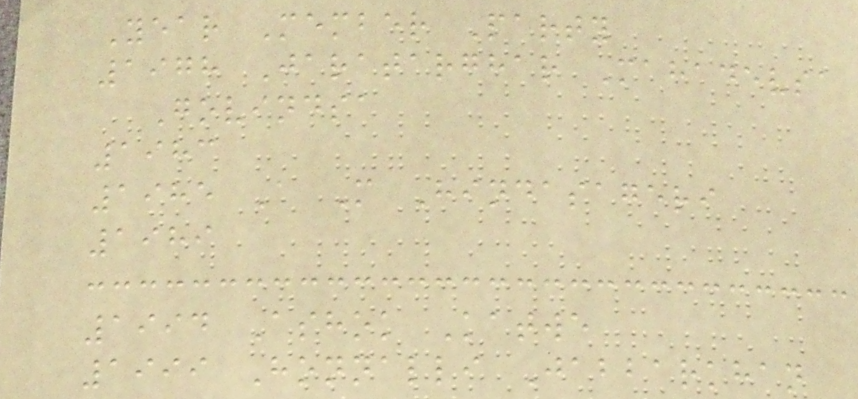Year Member Party
1978 Jaratarghar Mahadevsa
Govindsa
1983
1985 A M Hindasageri
1989
1994 Ashok Katwe
1999 Honnalli Jabbarkhan
